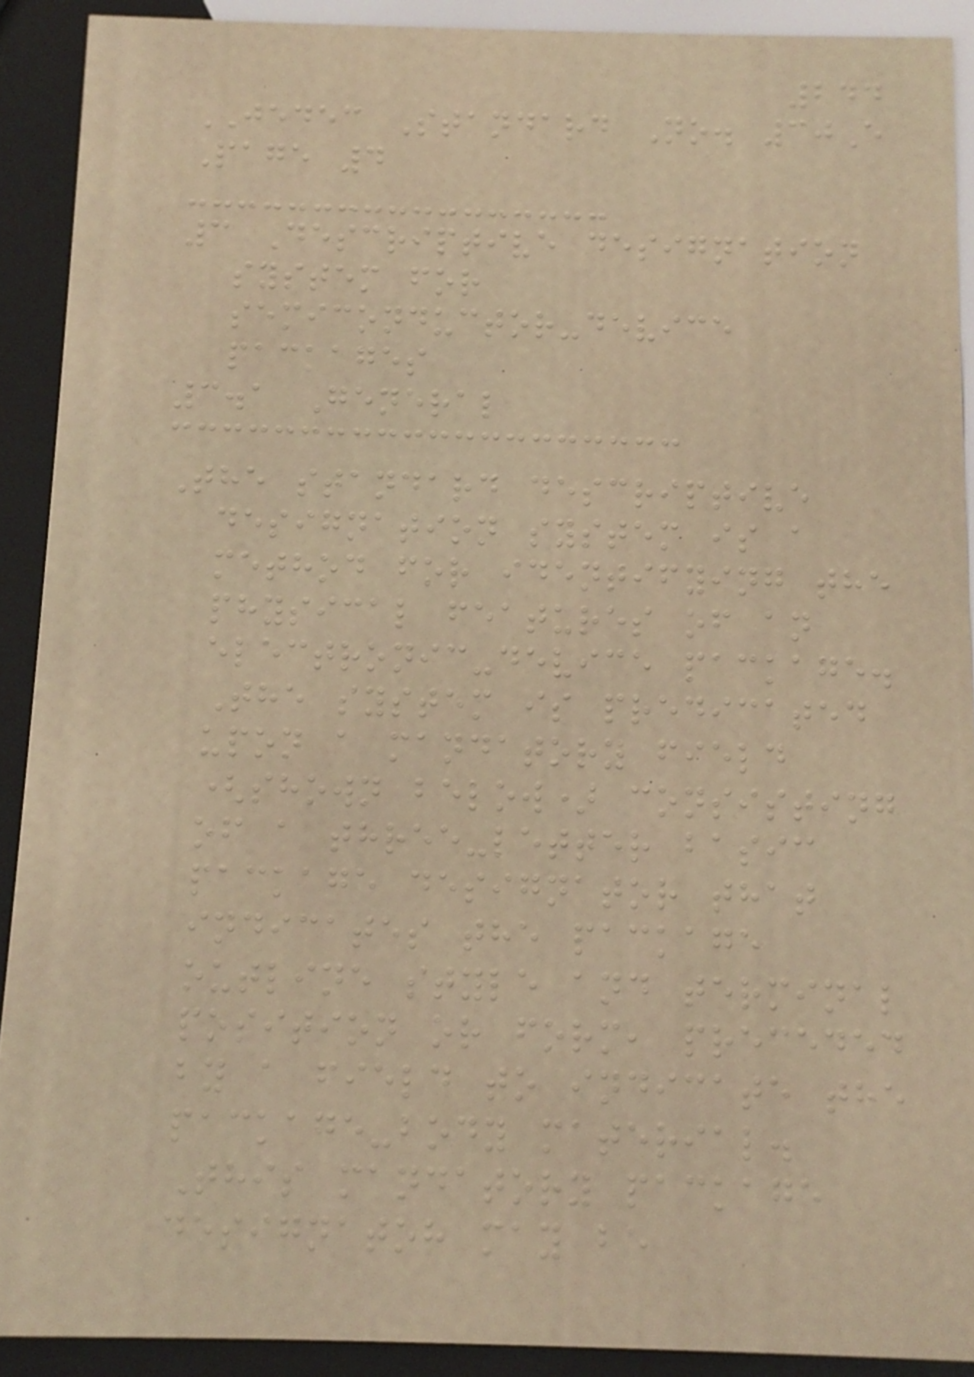244
JEDEC Standard No. 30E
Page 4
3 Descriptive designation
system for
semiconductor-device
packages
3.1 General
The standard descriptive
designation system is a
method for identifying the
physical features of an
electronic-device package.
The system is predicated
upon a mandatory field
(shown below) consisting
of a three-letter basic
package designator that
indicates the package
outline style and terminal
position or form, preceded
by a field to indicate the
package-body material.
This mandatory package
designator may be
